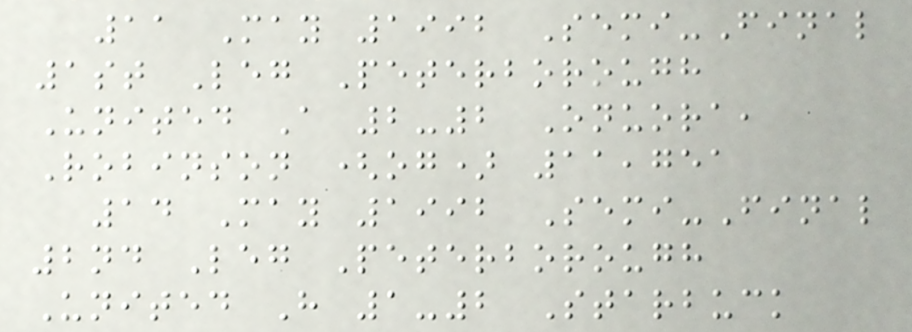11 May 1992 Semi-Final
1st Leg Peterborough
United A 2-2 Onuora,
Robinson (og) 11,751
14 May 1992 Semi-Final
2nd Leg Peterborough
United H 1-2 Starbuck
